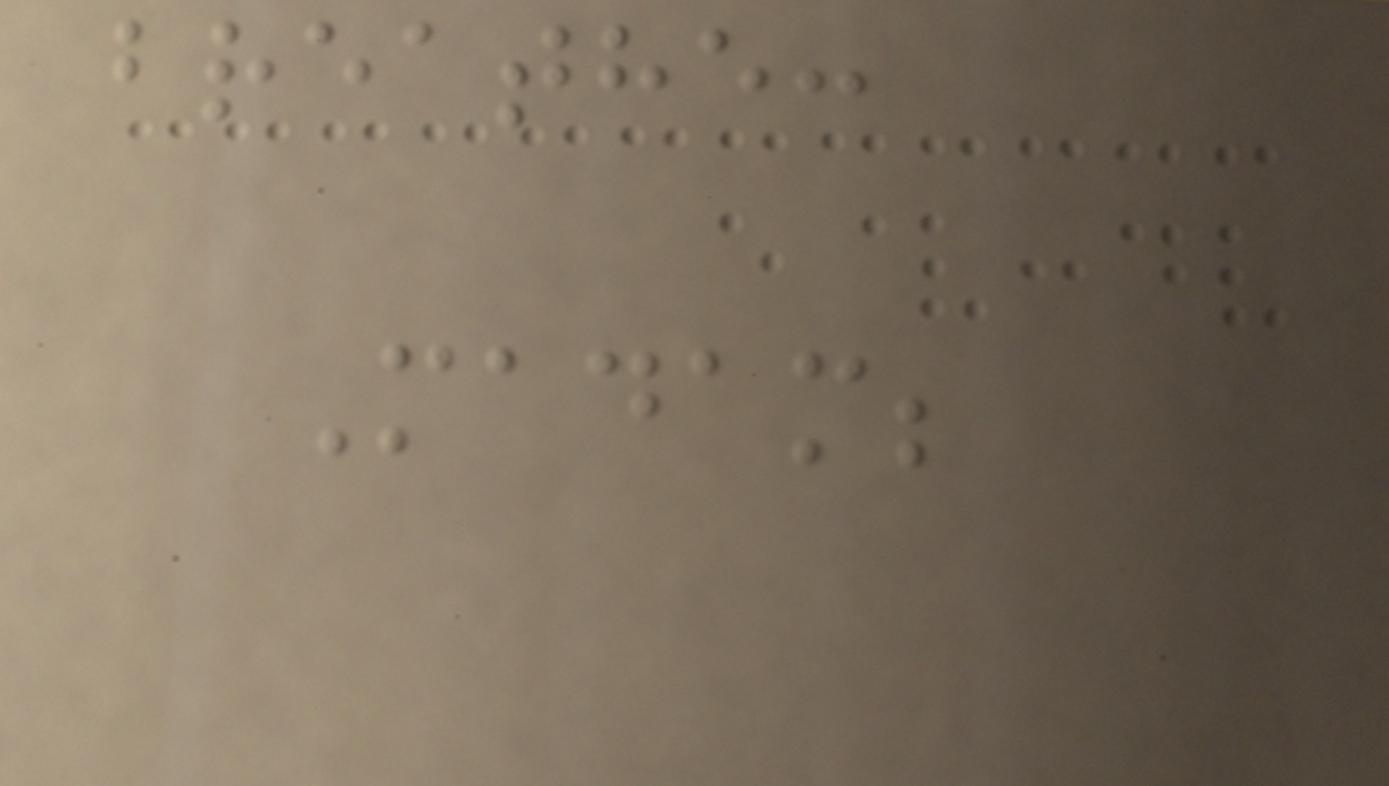breathe:
Madam;
